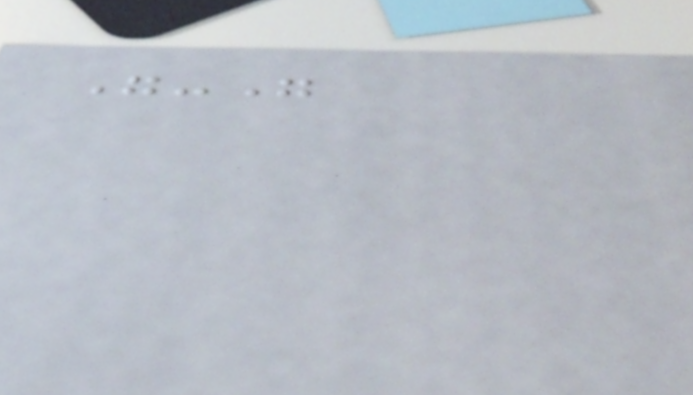"-"
